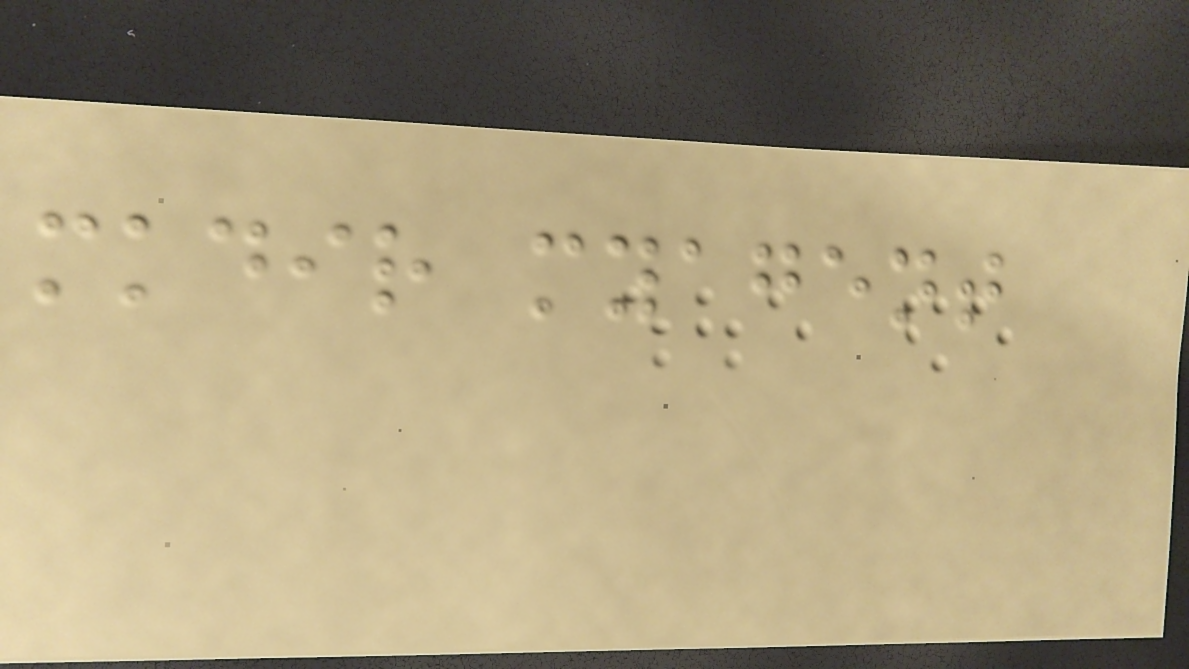mkdir myagent
